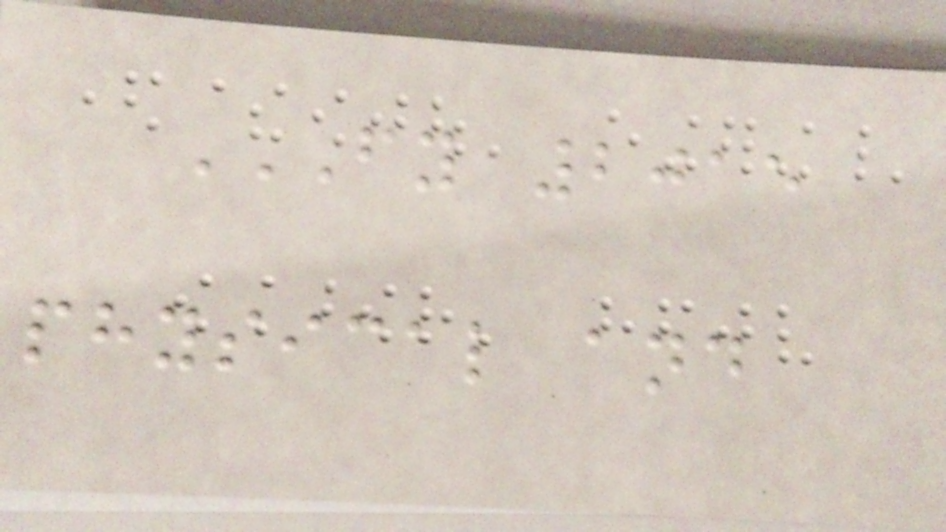FY 2015
PHYSICAL AND
